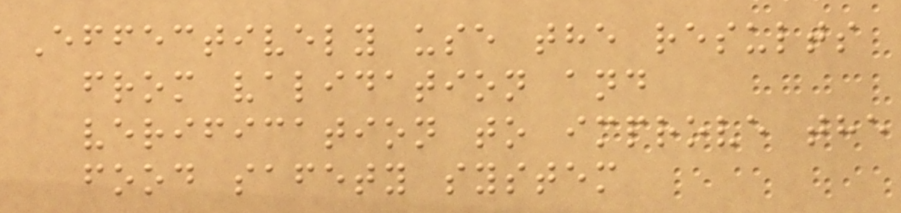Effectively use the results
from validation and
verification to improve the
food safety system
